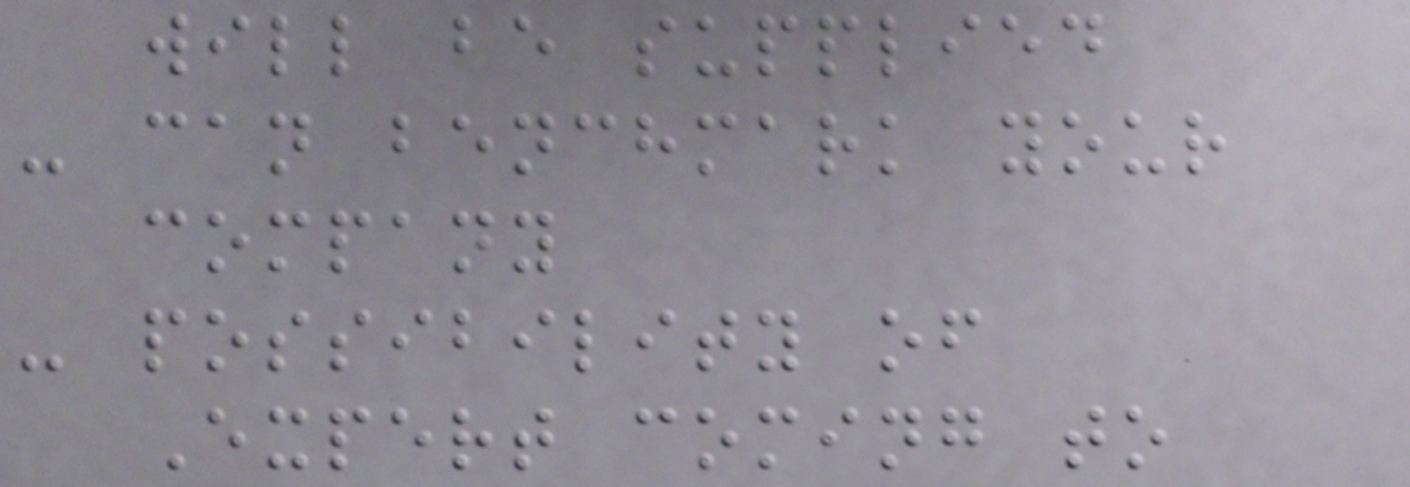will be supplied
- can benchmark your
company
- possibility of
Expert coming to
